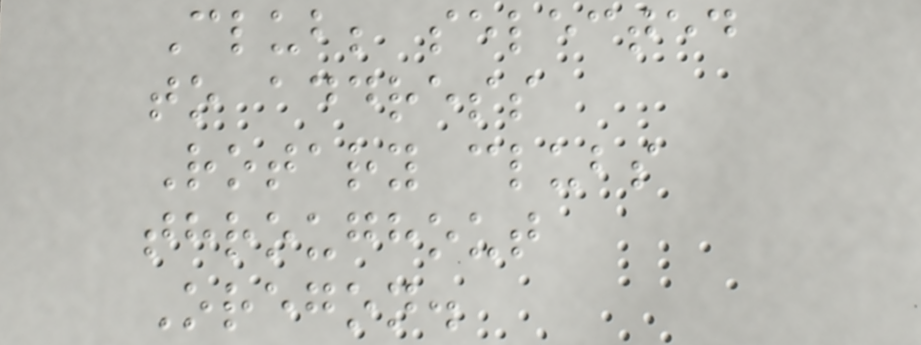Club; selected
to address
Rotary clubs
throughout
Oregon.
